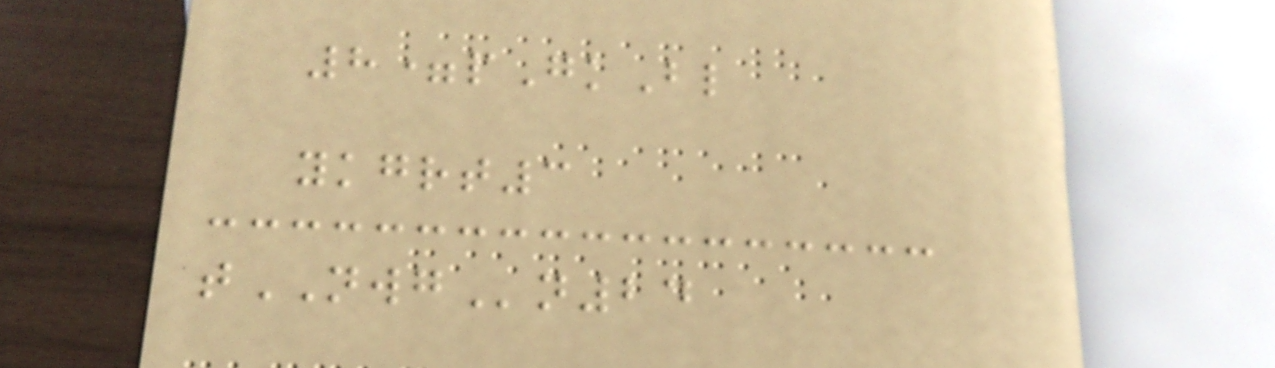8=pGkBl
ykgrt3
tNWGn24
